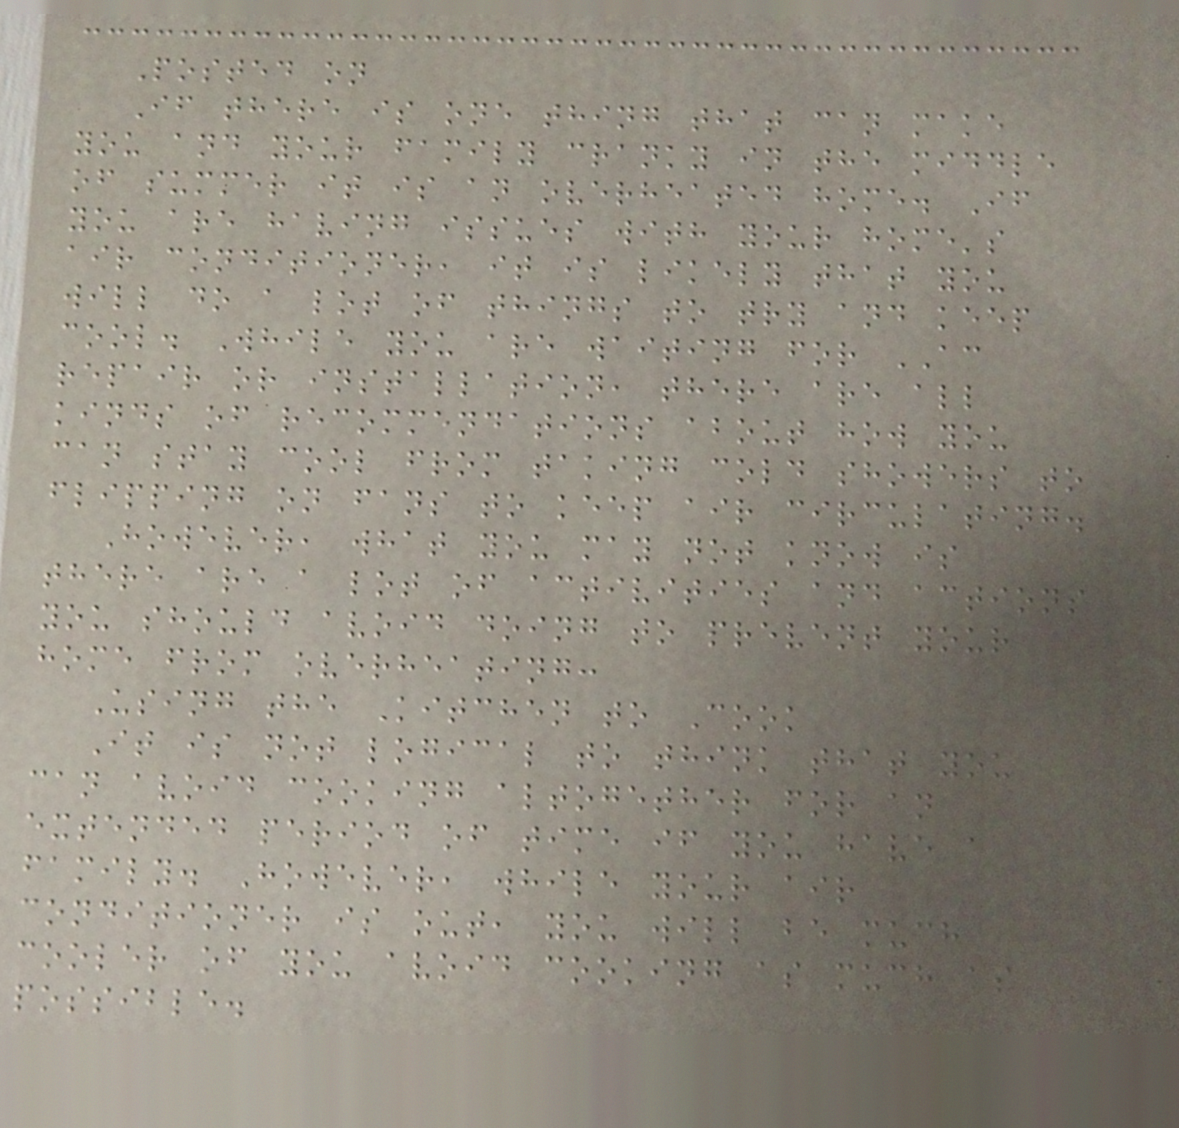Posted on
If there is one thing that can make
you and your family cranky in the middle
of summer it is an overheated home. If
you are having issues with your home's
air conditioner, it is likely that you
will do a lot of things to try and keep
cool. While you are waiting for AC
repair or installation, there are all
kinds of recommendations about how you
can stay cool from taking cold showers to
flipping on fans to keep air circulating.
However, what you may not know is
there are a lot of activities and actions
you should avoid doing to prevent your
home from overheating:
Using the Kitchen to Cook
It is not logical to think that you
can avoid cooking altogether for an
extended period of time if you have a
family. However, while your air
conditioner is out, you will be much
cooler of you avoid cooking as much as
possible.
